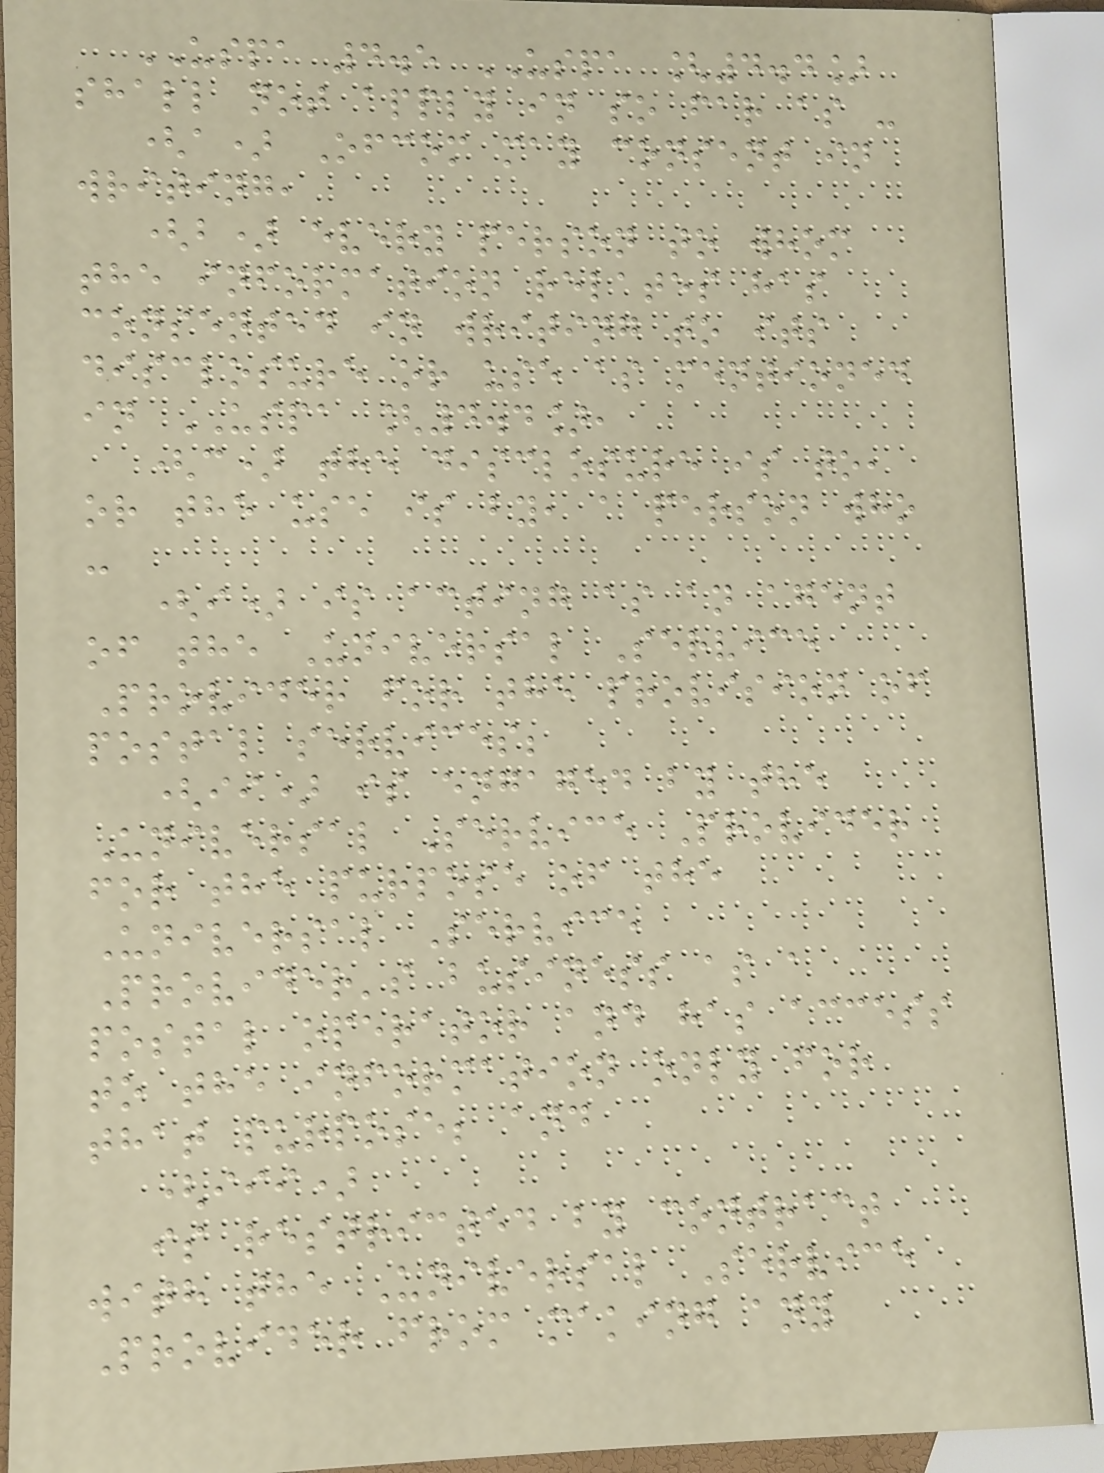USPA 4.5 USPA [4.4]
shall not apply in so far as -
(a) Ofcom may consent in
writing,
(b) every person to whom
the information relates has
consented in writing to its
disclosure or use as mentioned
in USPA [4.4],
(c) the disclosure is to,
or the use is by, a person who
-
(i) is acting as an agent
of the Universal Service
Provider for the provision of
postal services;
(ii) is engaged by the
Universal Service Provider
for the purpose of the
Universal Service
Provider's business as a
postal operator and has access
to the information only for
that purpose; and
(iii)
is restricted by contract
with the Universal Service
Provider from making any
